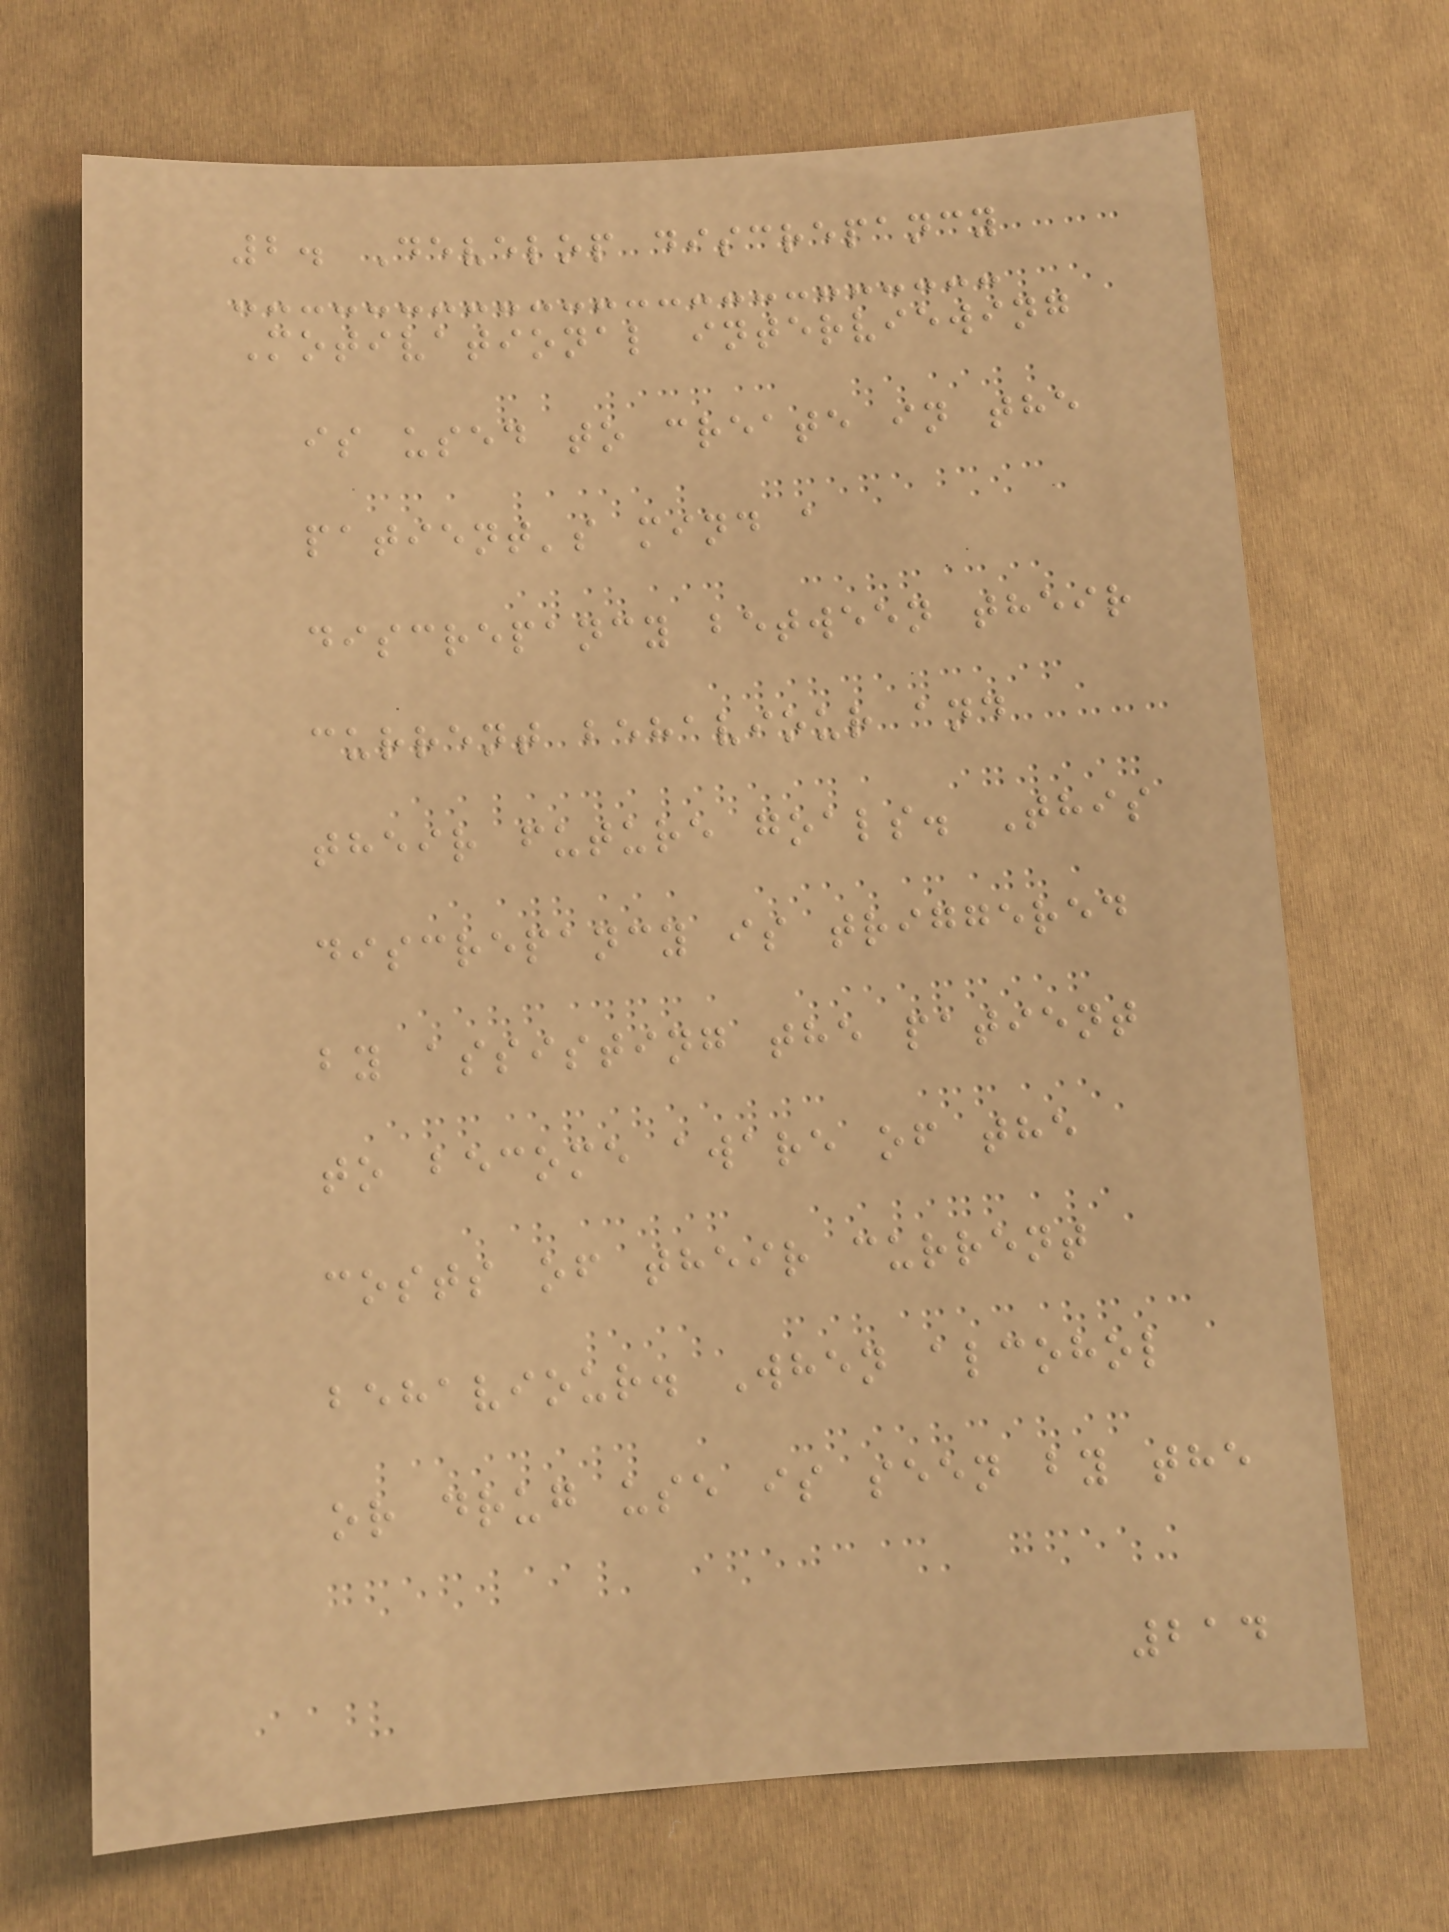2. Develop discrepancy
Motivational interviewing
is used to create in the
patient's mind a
discrepancy between their
current behaviour and
their future goals. This
discrepancy is triggered
by assisting the patient
to become aware of the
costs of their current
behaviour. When alcohol
or drug use is seen by the
214
